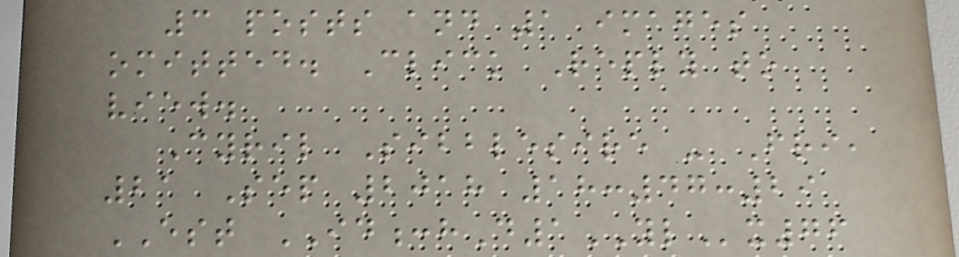3 posts and 1 images
omitted. Click Reply to
view.
Cyril Sibblesire - Fri,
21 Sep 2018 18:47:29
EST ID:hD1YLx76
